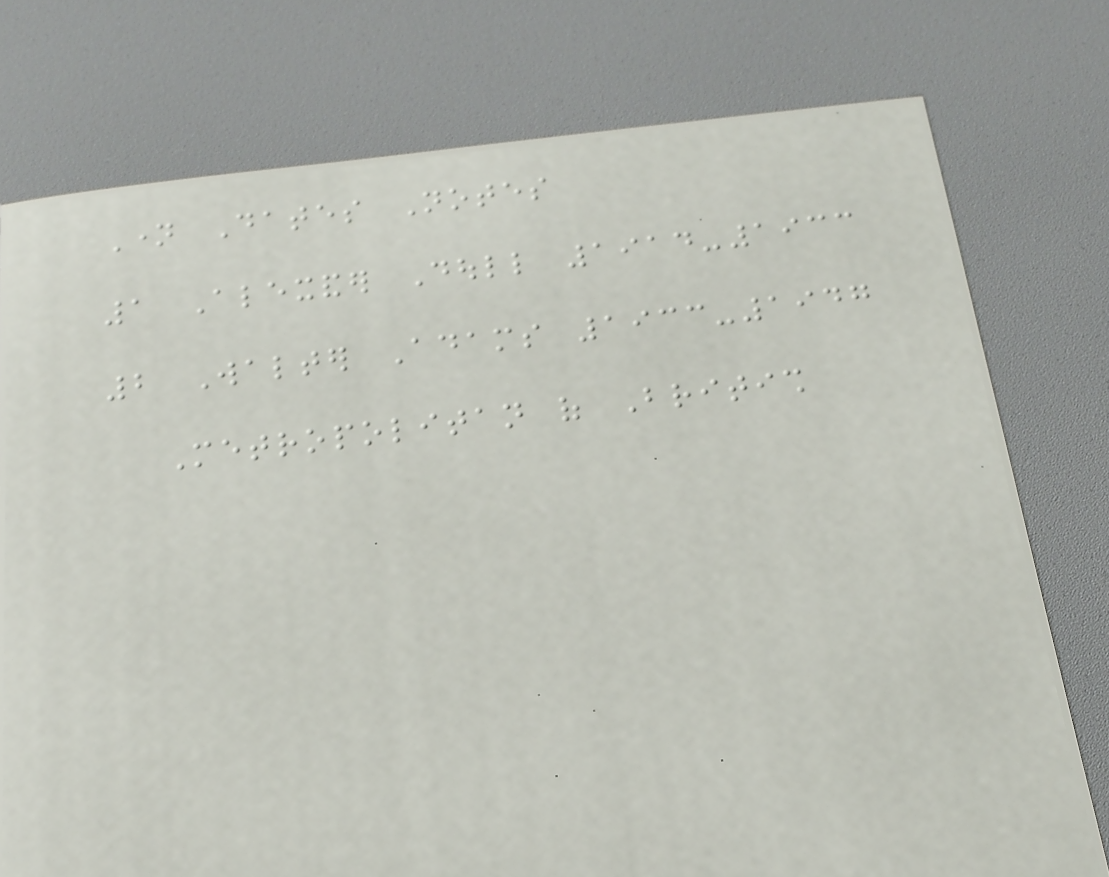Name Dates Notes
1 Alexander Doull 1914-1933
2 Walter Adams 1933-1947
Metropolitan of British
